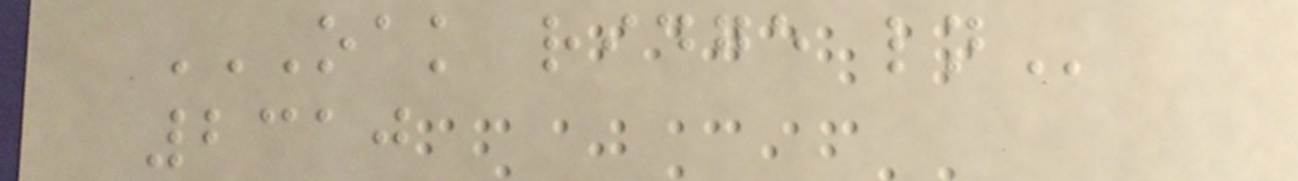OAK RIDGE LN
2310
